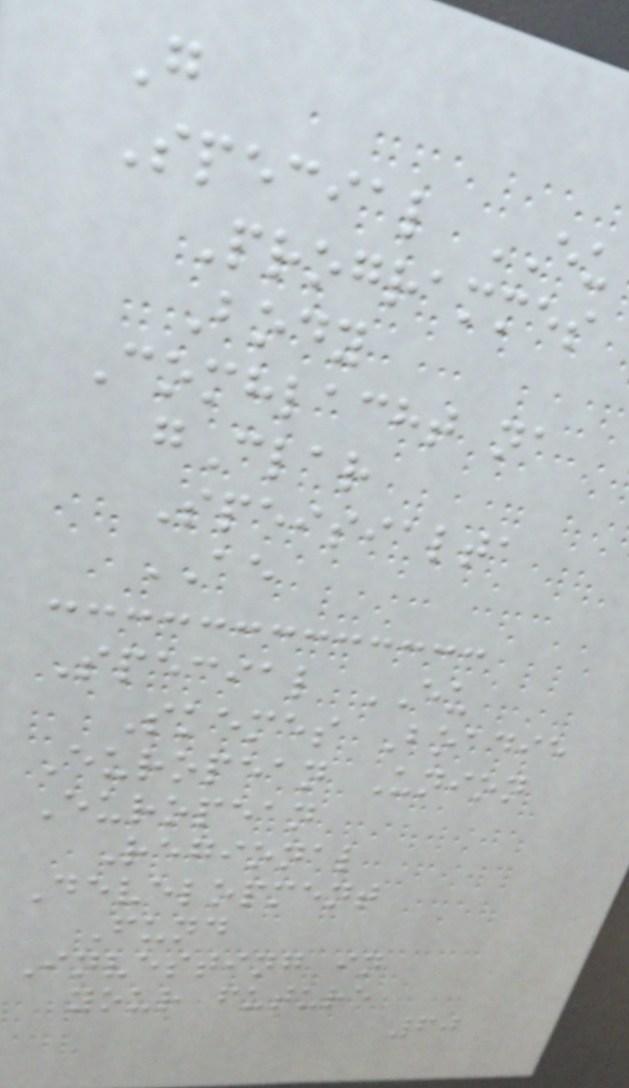G
Special EU
Programmes
Body
Comhlacht na
gClar
Speisialta
AE
Special EU
Skemes Boadie
European Union
European
Regional
Development
Fund
Investing in
your future
60
